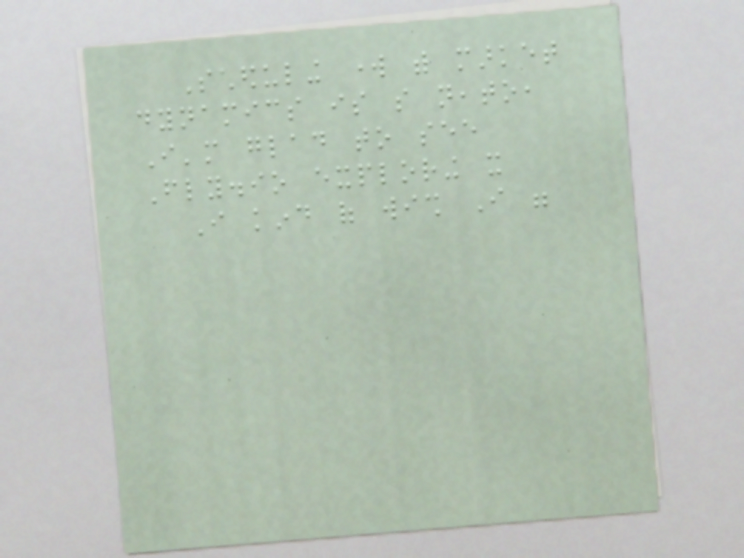Scheduling work with market
dynamics is so neato,
I'm glad to see
Fly.io exploring it
I kind of wish I were
